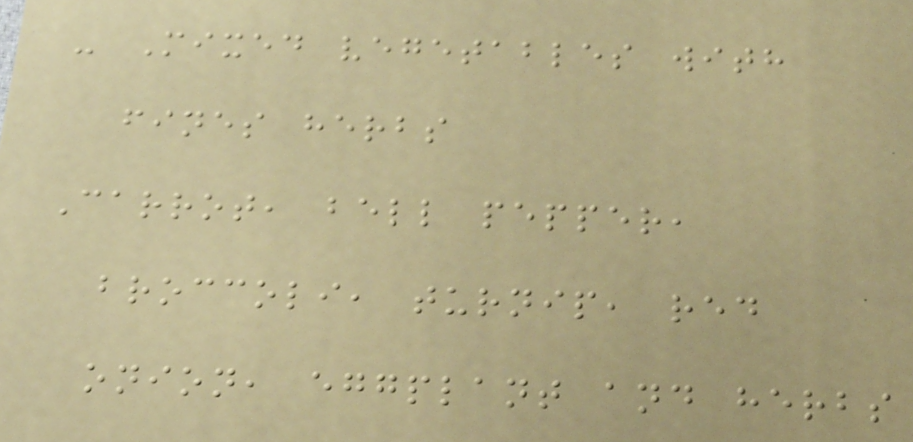- Mixed vegetables with
fines herbs
Carrot, bell pepper,
broccoli, turnip, red
onion, eggplant and herbs
